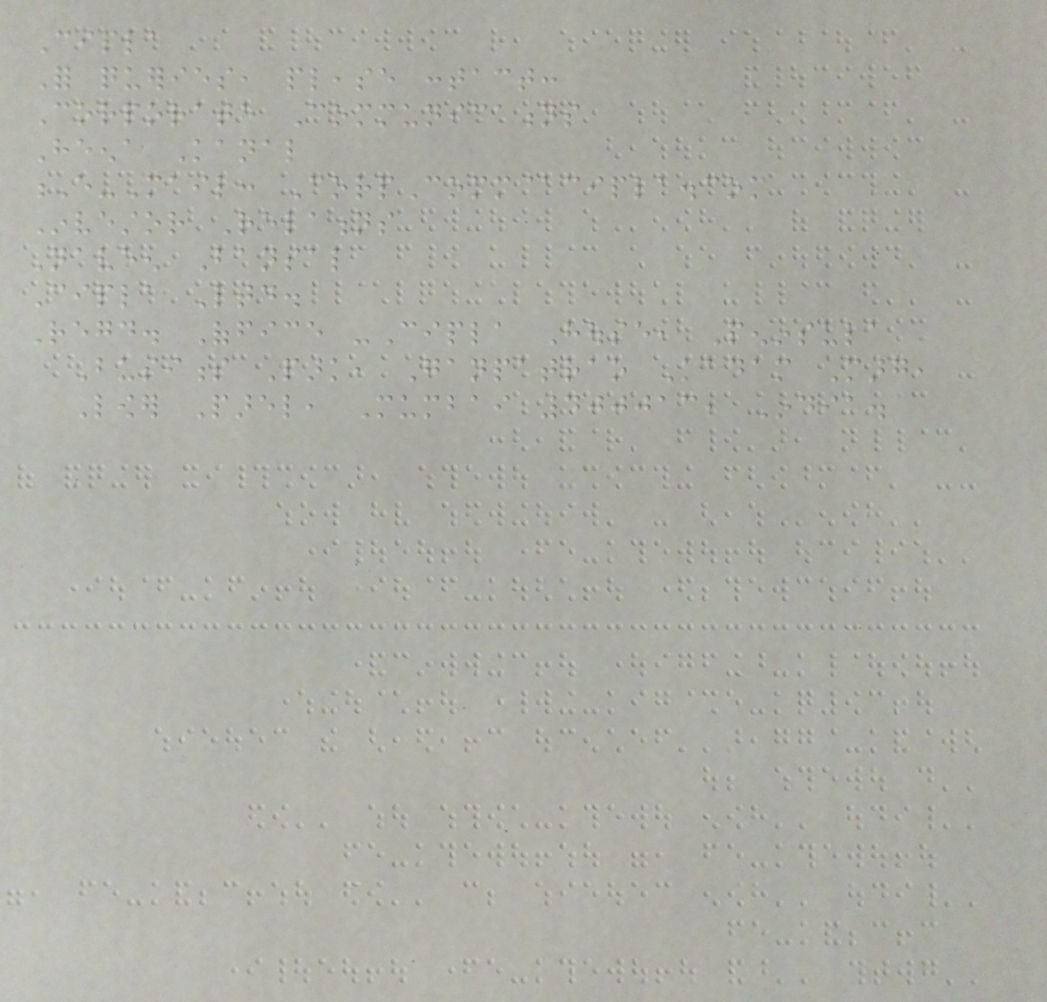Cipla
For queries, please contact:
Corporate Communications
Heena Kanal
E-Mail: CorpComm@cipla.com
Investor Relations
Naveen Bansal
Cipla Ltd.
Regd. Office -Cipla House, Peninsula
Business Park, Ganpatrao Kadam Marg,
Lower Parel, Mumbai 400013, India.
